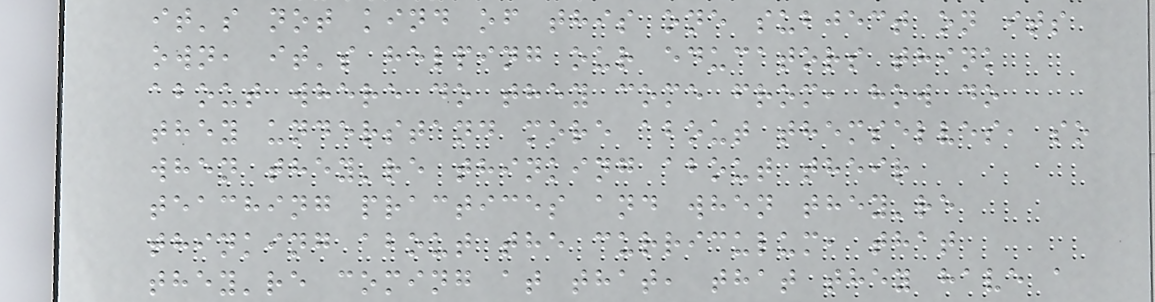it's not kind of this one subject on its
own, it's helping our educators think
about where do they come from, how do
they understand more about themselves, so
when they're thinking about their
teaching practices and when they're
thinking about the curriculum, that
they're coming at that, that they have a
